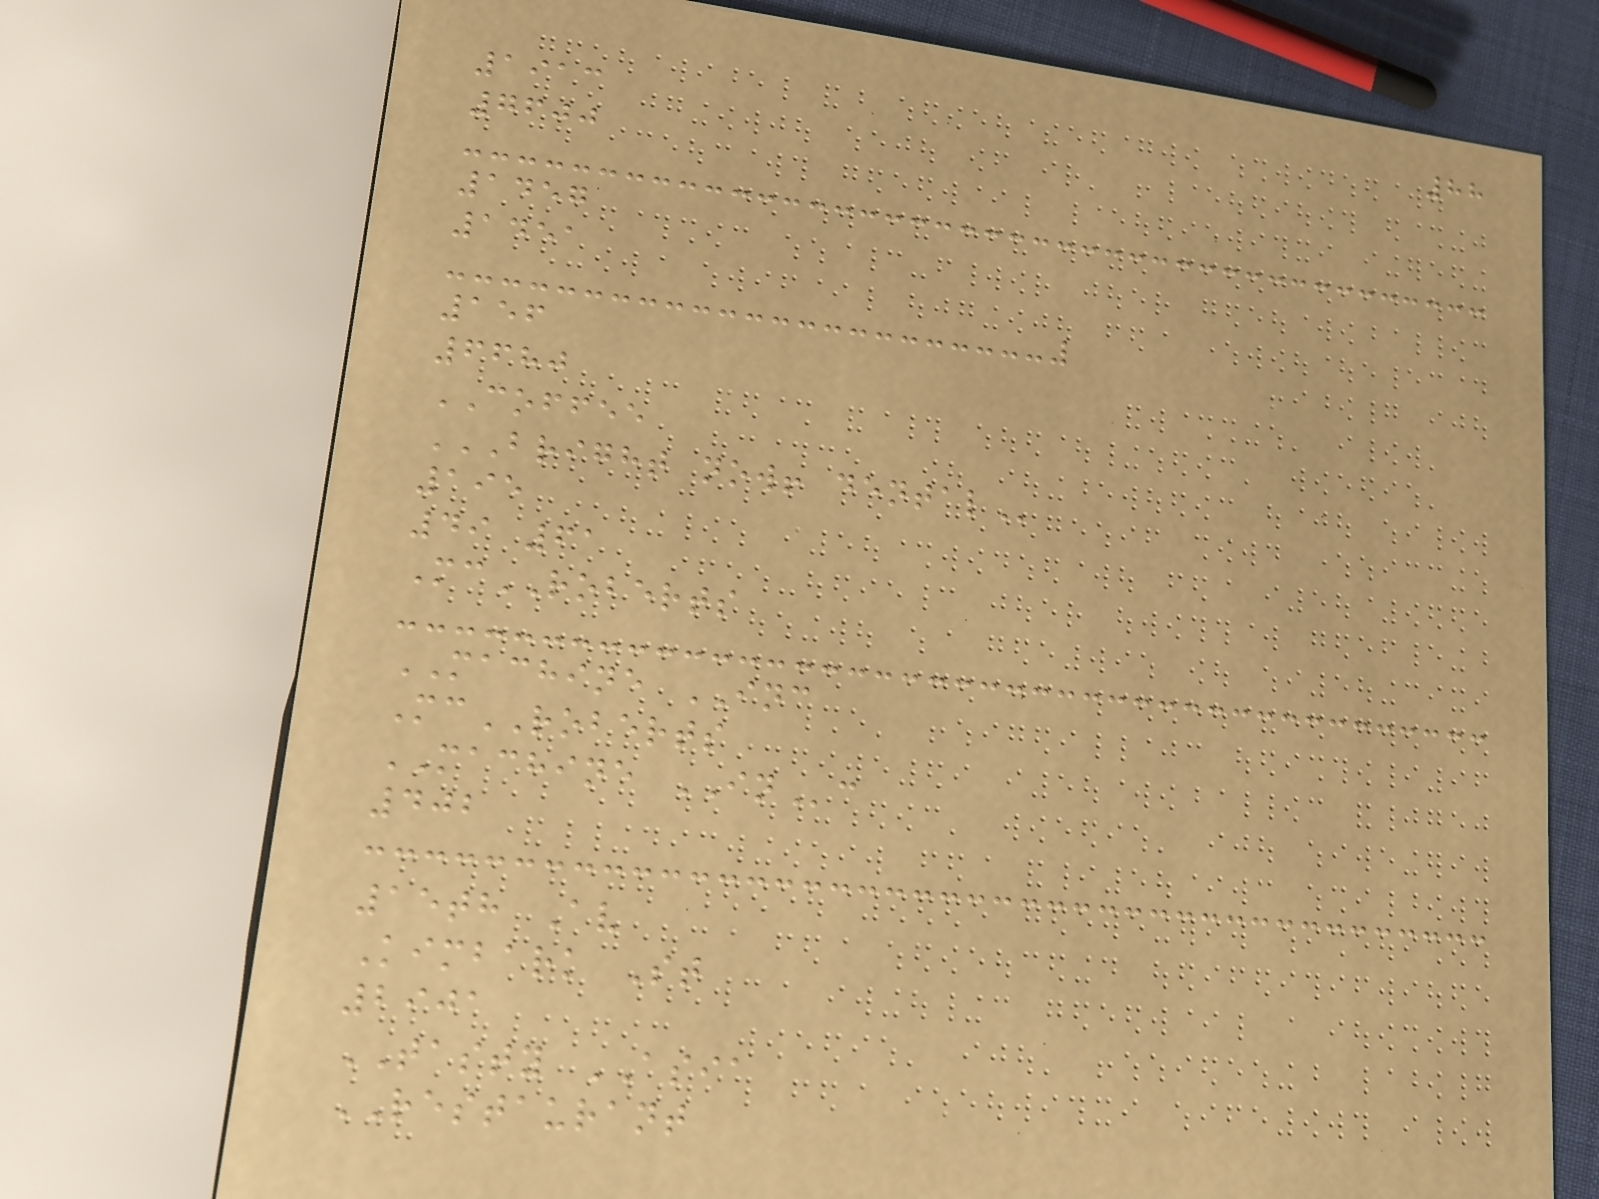88
1913
7600
1457
1451
156
6680
COFFEE
BRIGHT NOW! DENTAL
195
49 61
McROBERTS
MACHINE INC
McROBERTS
MACHINE INc
402
15th Av
Kimbark St
2901
TASTY ASIA
RESTAURANT
